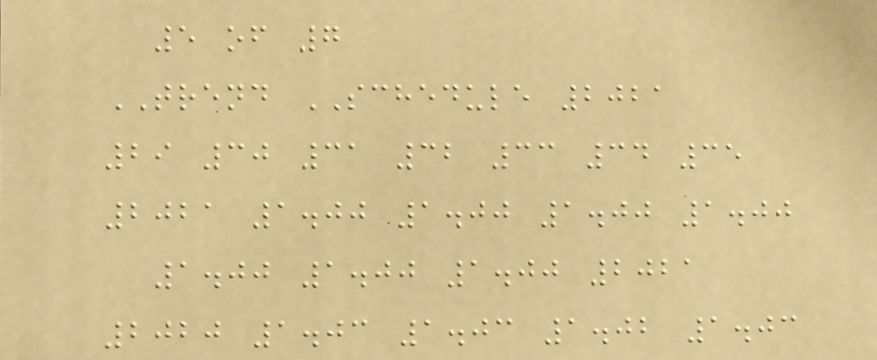5 of 7
TREND SCHEDULE 2021
29 30 31 32 33 34 35
2021 1.00 1.00 1.00 1.00
1.00 1.00 1.00 2021
2020 1.03 1.03 1.02 1.03
